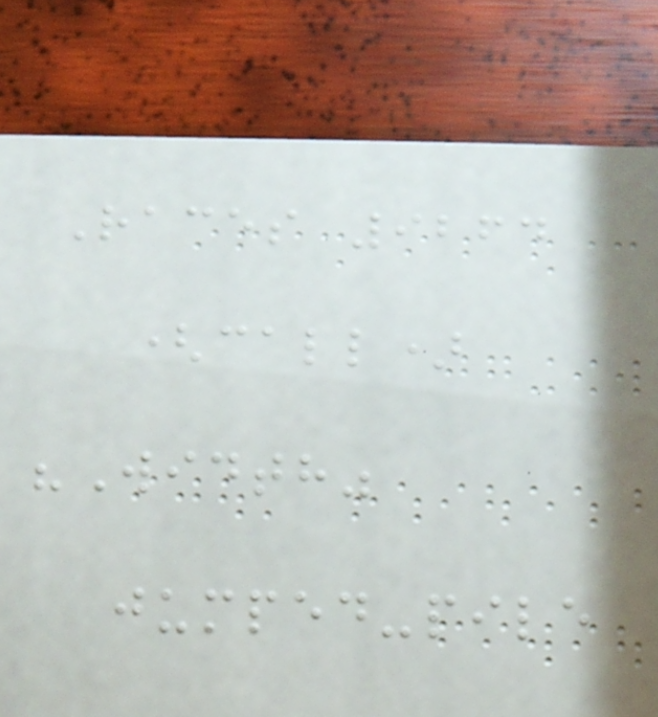Races 9264
(call)
"Width"
jumped-pile
